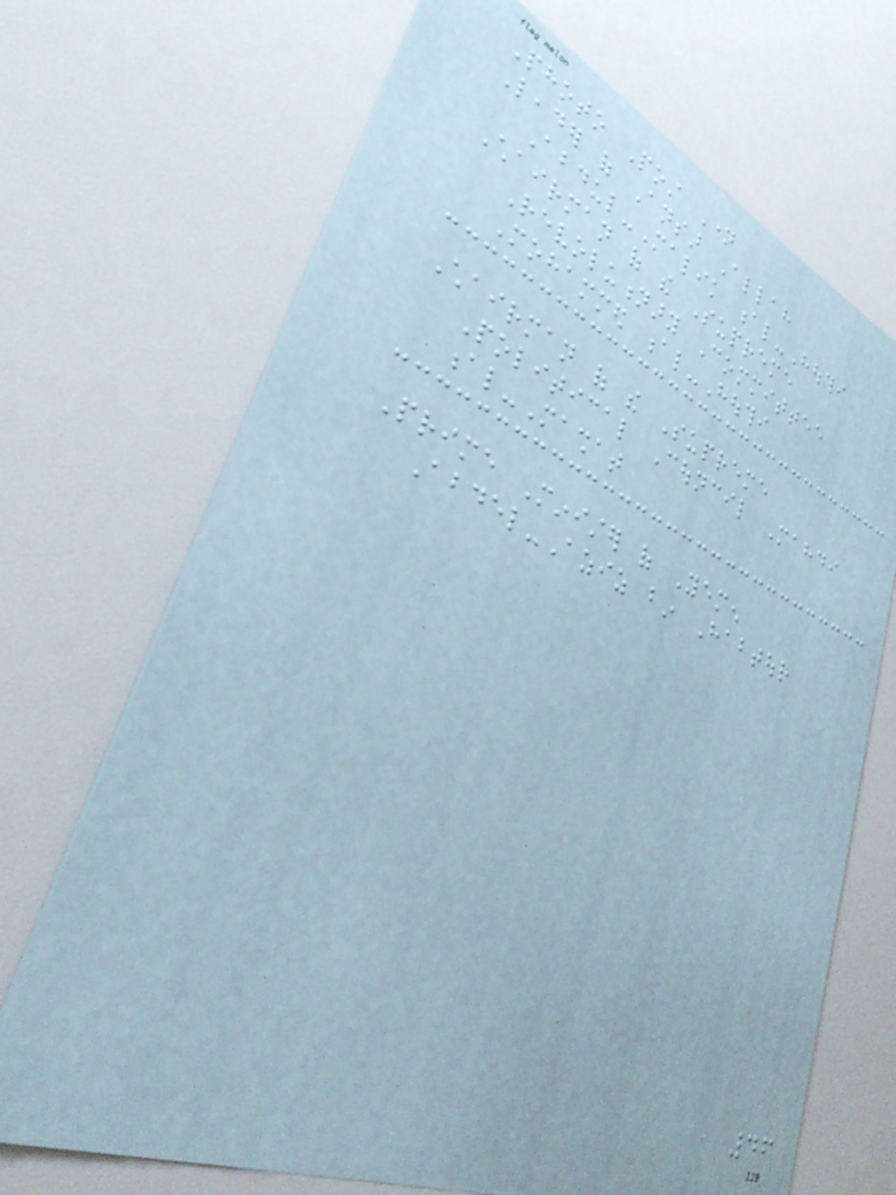Photo Post Name
Leader of Ansar Allah
Abdul-Malik al-Houthi
Chairman of the Supreme
Revolutionary Committee
Mohammed al-Houthi
Chairman of the Supreme
Political Council Mahdi
al-Mashat
Prime Minister of Yemen
Abdel-Aziz bin Habtour
46
